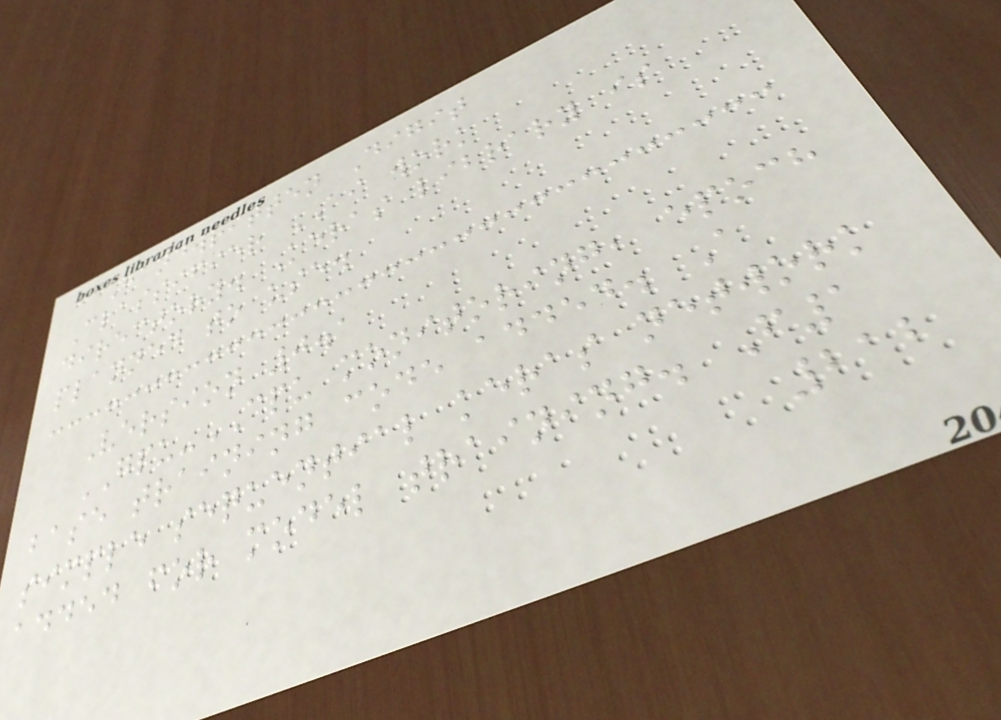Handwritten Digit
Classifier AI work
directory. Keras library is
planned to use.
Version 0.1
GPU-CPU monitoring, epoch
base training code added. A
simple sequential keras network
added for model training. F1
212
